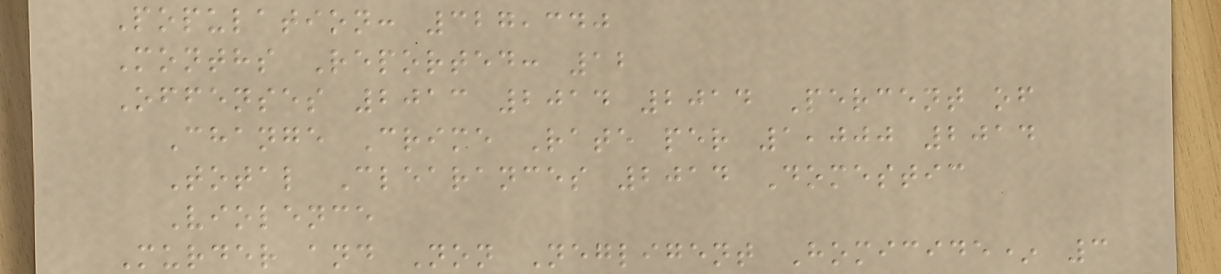Population: 327,340
Months Reported: 12
Offenses 2013 2014 2014 Percent of
Change Crime Rate per 1,000 2014
Total Clearances 2014 Domestic
Violence
Murder and Non Negligent Homicide* 3
